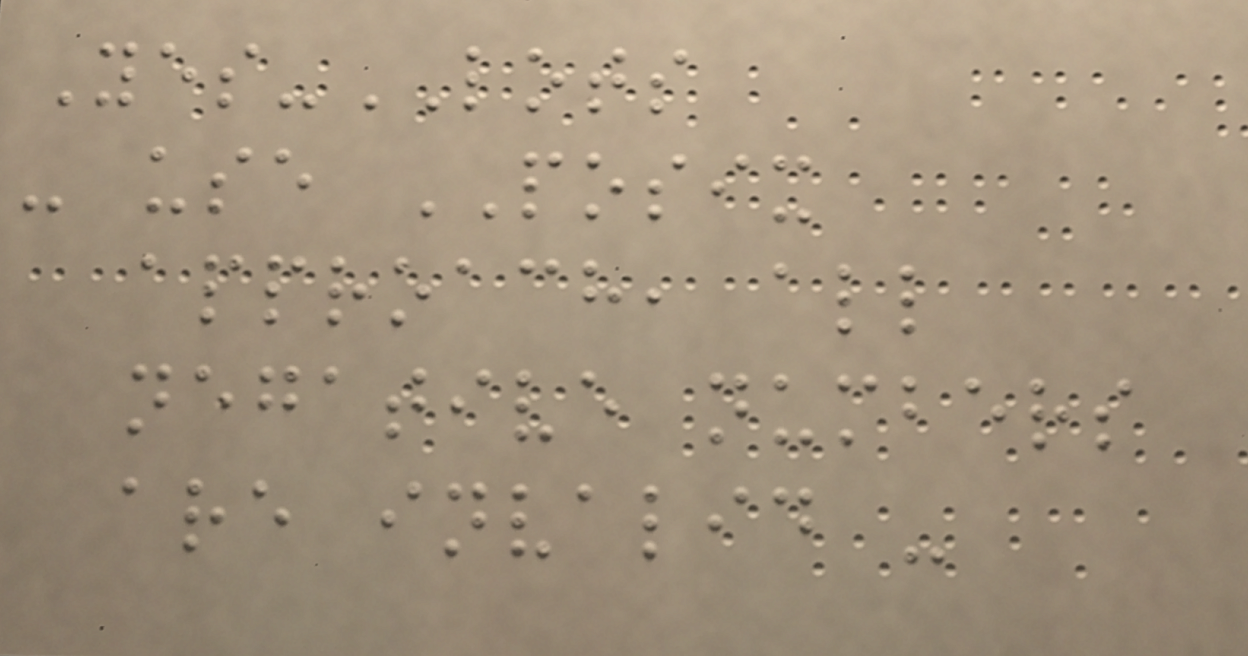Yes-LOTS
- use POSIX
approach, all
negative numbers
are invalid -
